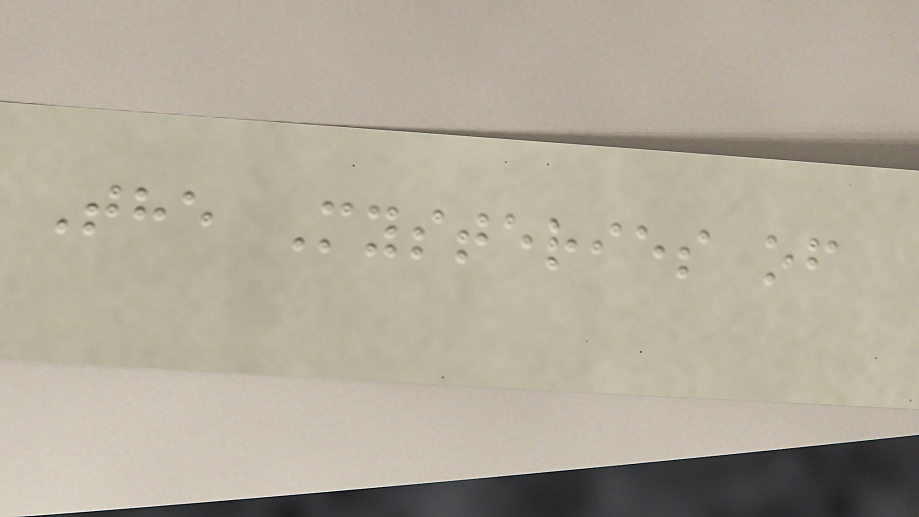The Mysteries of
